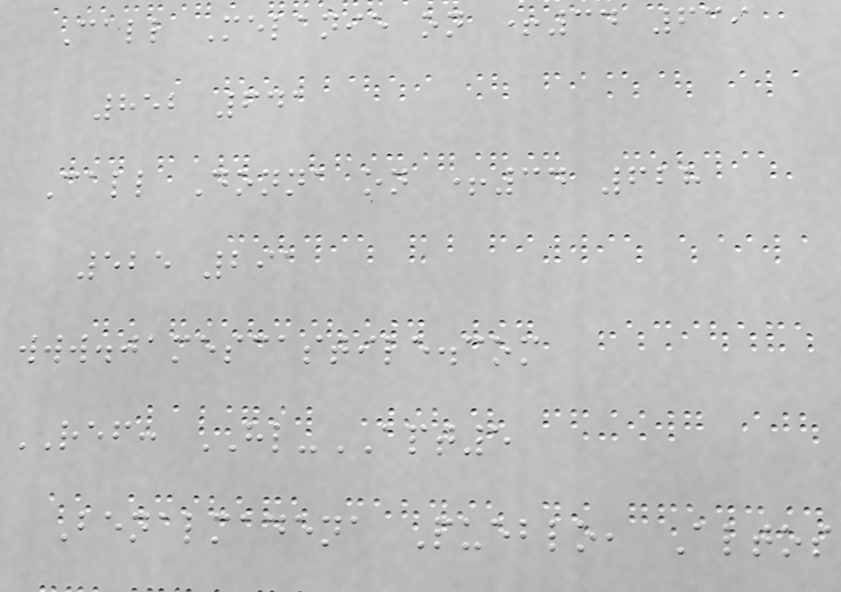Call Melanie on +34 639
852 641
Call Donna on +34 628
525 291
www.jamescastile.com
REF: HL-APT5
Benalmadena Pueblo, Altos
